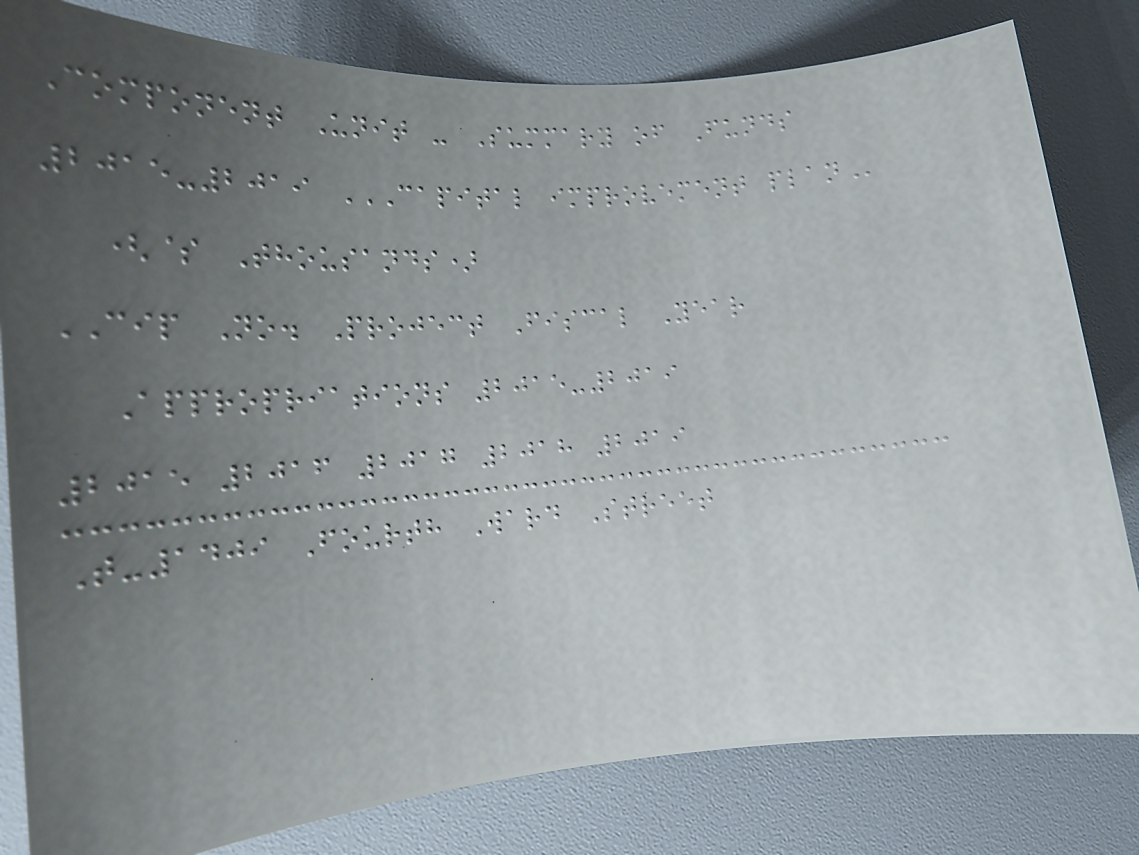Component Unit - Summary of Funds
2015-2019 CAPITAL IMPROVEMENT PLAN
($ Thousands)
CIP No. Project Fiscal Year
Appropriations 2015-2019
2015 2016 2017 2018 2019
T-1409 Fourth Ward Street
